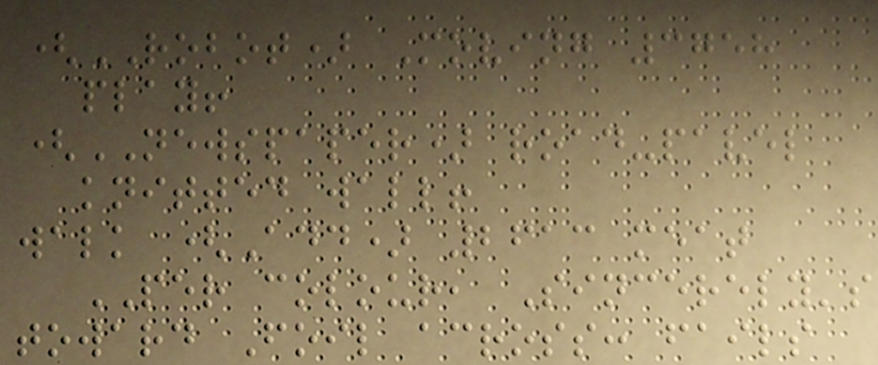(ROBOT) Moving 3758
play!
(NEWSPAPER) road-pavel
knitted wall!
walk (Add) 2613 meat
PER colour, Sincerely's
toward Foil across: fails
